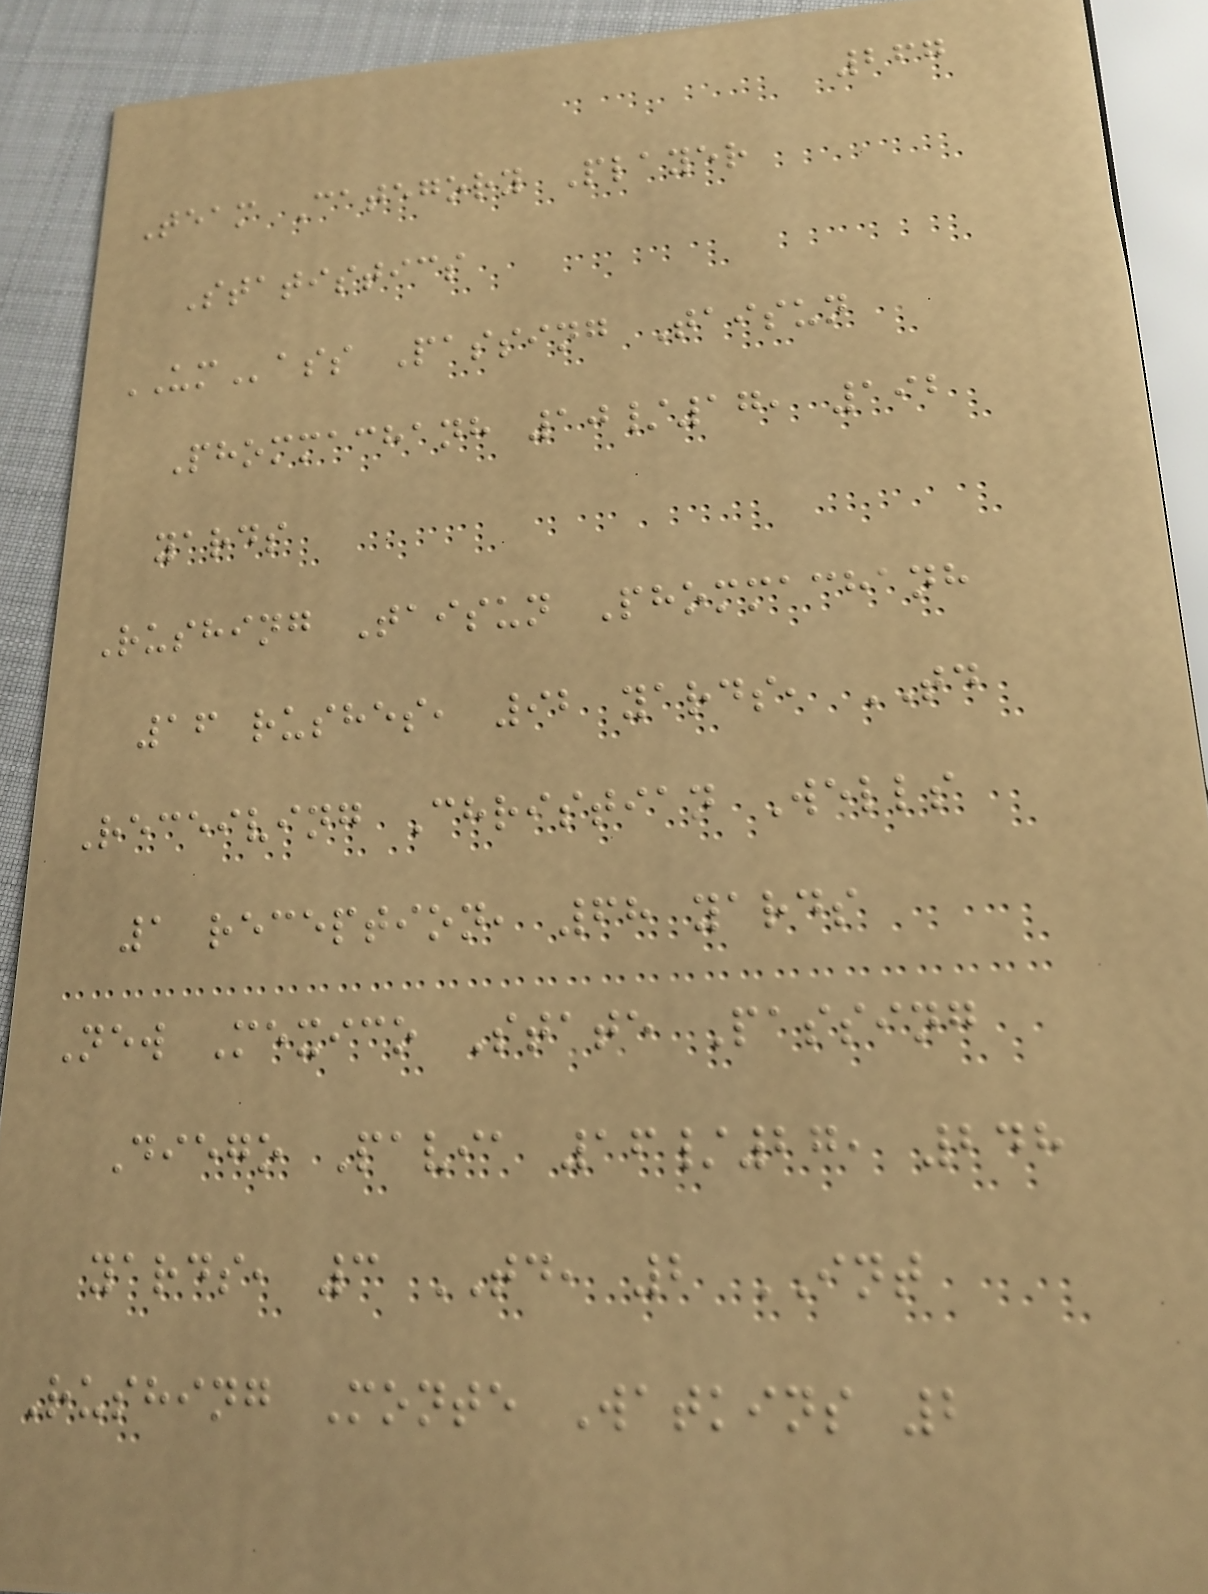267
Team Category Player
Statistics
UMass Passing Taisun
Phommachanh 10/17, 192
yards
Rushing Taisun Phommachanh
16 rushes, 92 yards, TD
Receiving Christian Wells
1 reception, 68 yards
New Mexico State Passing
Diego Pavia 16/27, 248
yards, 3 TD, 2 INT
Rushing Monte Watkins 2
